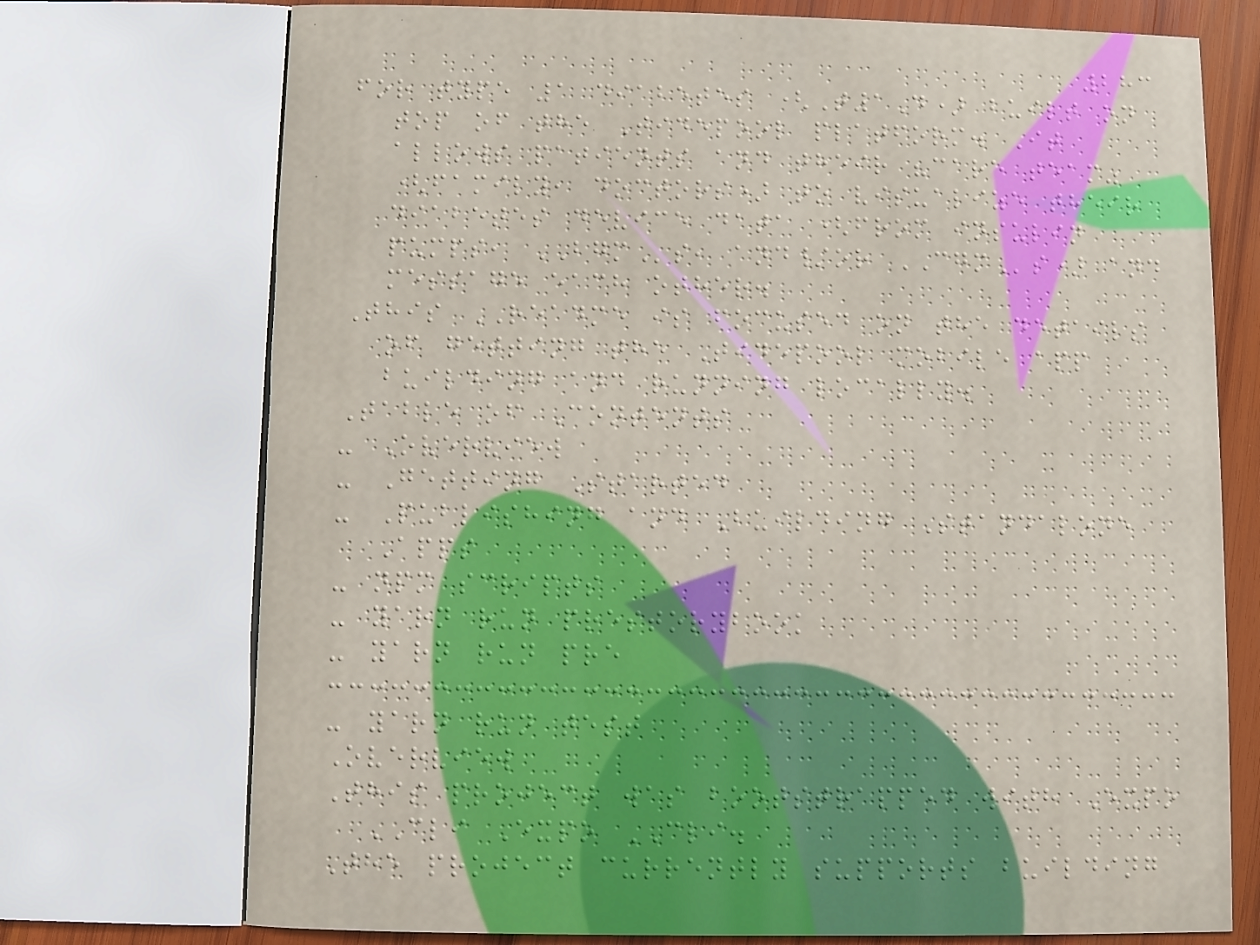283
for type 1 diabetes (T1D) built on
top of the Tidepool platform. It
allows patients and their "care team"
(family, doctors) to visualize their
diabetes device data (from insulin
pumps, BGMs, and/or CGMs) and
message each other.
This README is focused on the details
of getting the Tidepool mobile app
building and running locally.
Table of Contents
- Overview
- Getting Started
- Publishing and Building Standalone
Apps
- npm scripts
- yarn run prestorybook
- yarn run pre
- yarn run test
Overview
This project was bootstrapped with Expo
CLI Expo CLI.
The project currently supports building
